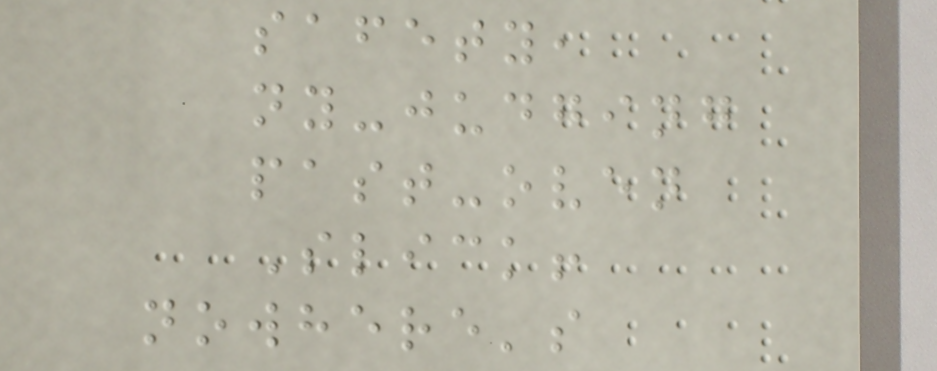safety,
ny-judging
past-oven
Slick!
nowhere's
